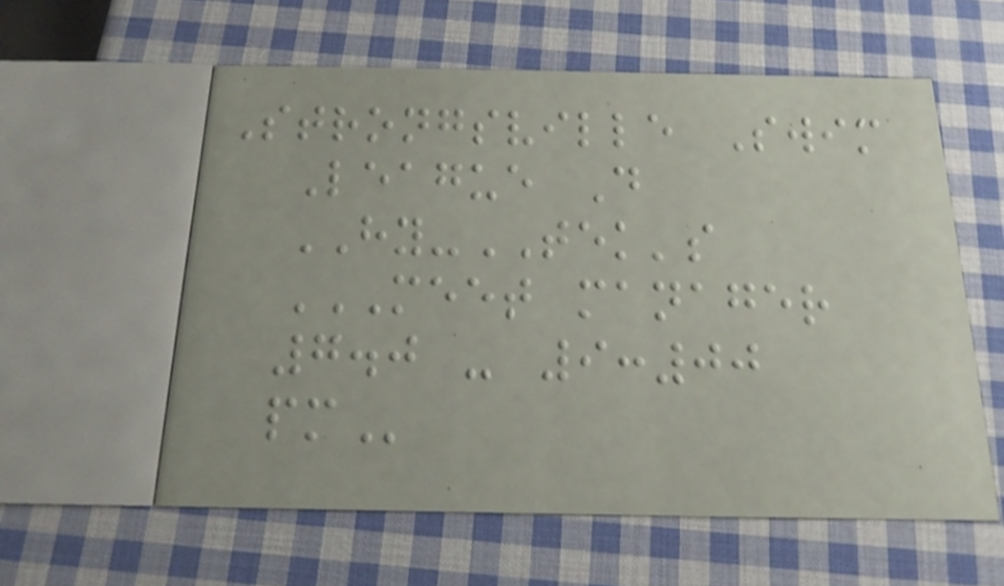Strongsville Swim
League D
HY-TEK's
MEET MANAGER
7.0 - 9:00
PM
